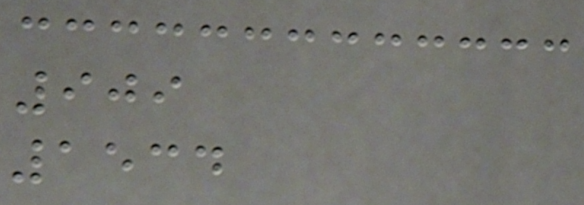909
1534
